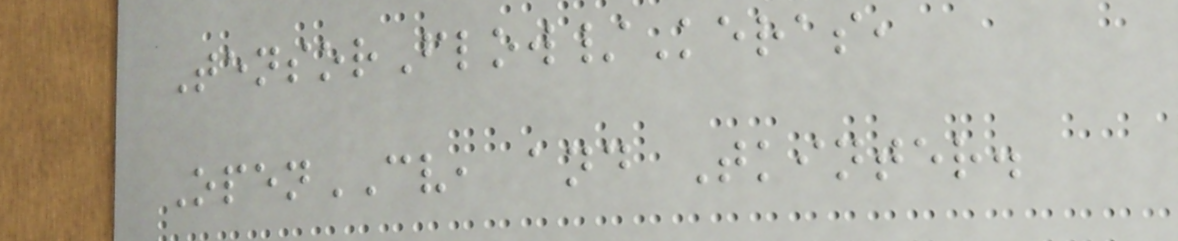TensorFlow/Keras,
OpenCV, and Tkinter.
